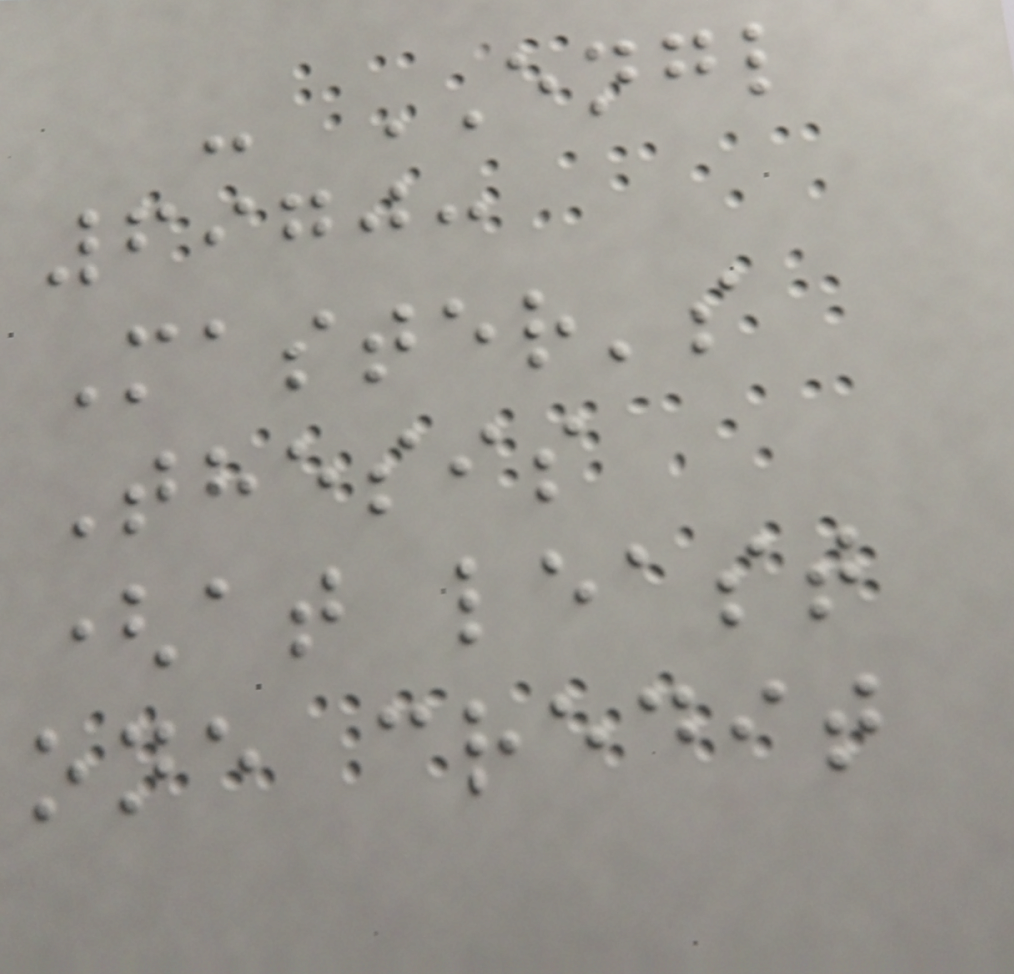- ENGL
6970:
Master's
Thesis
(at least
one credit
